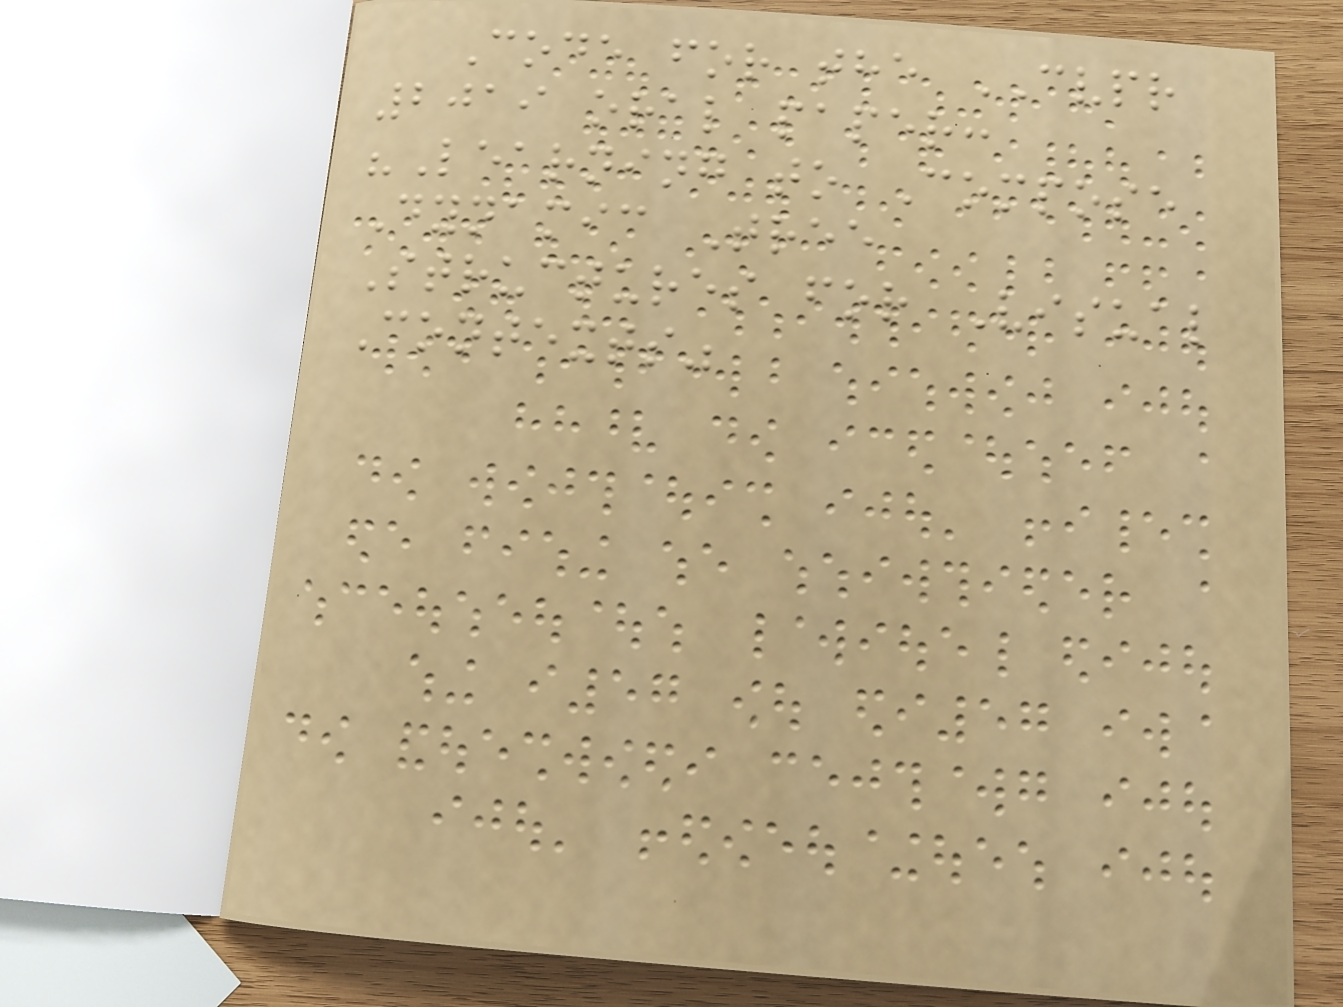Code for the CVPR
2019 oral paper:
"Learning to Compose
Dynamic Tree
Structures for Visual
Contexts"
